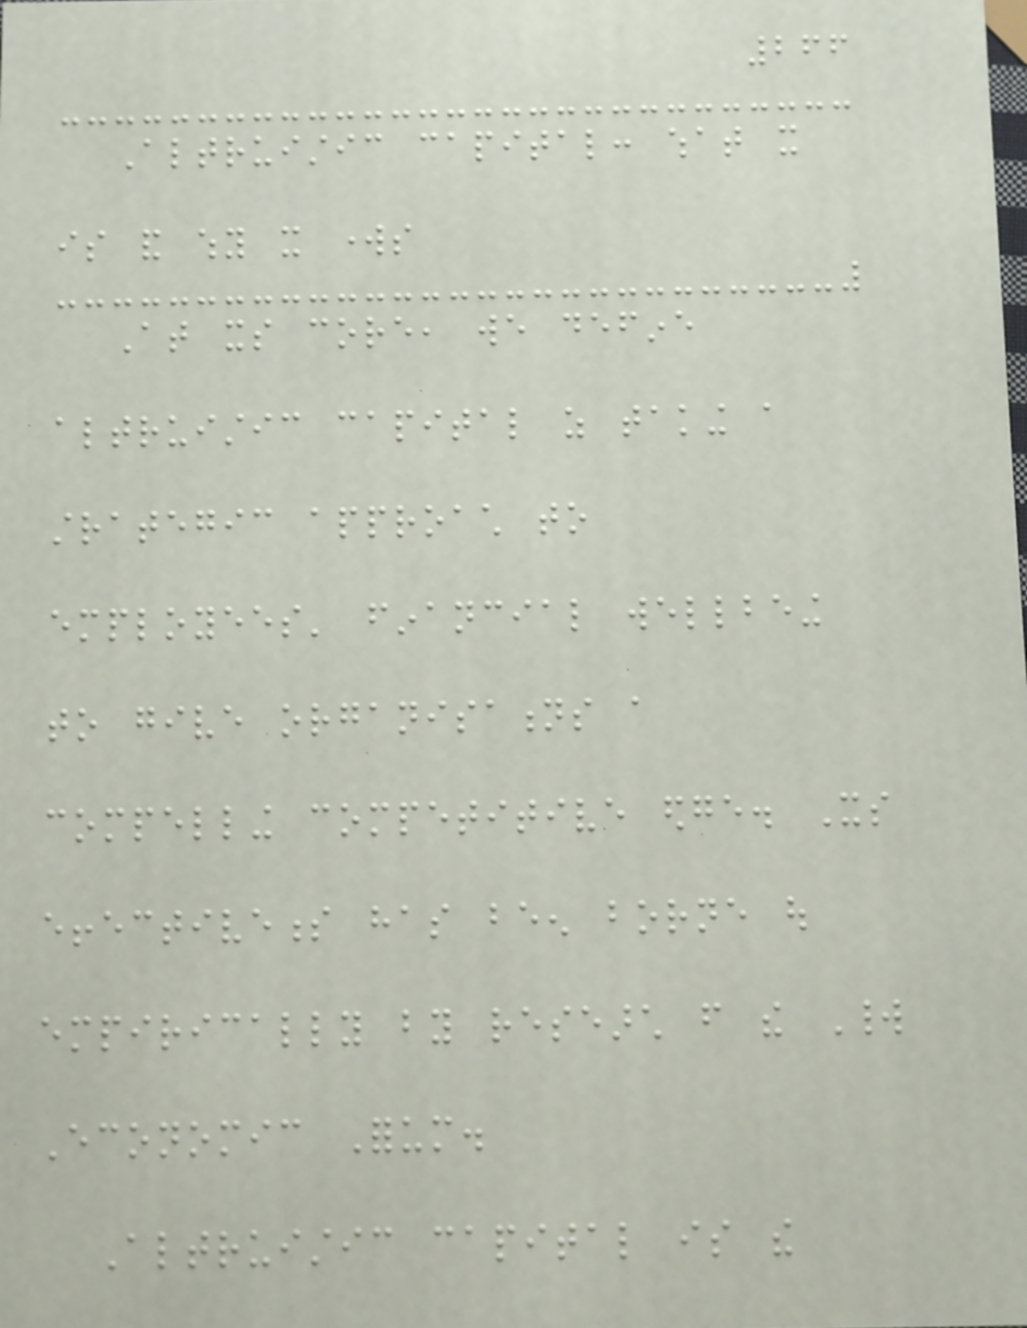266
Altruistic capital: what it
is and why it works
At its core, we define
altruistic capital as taking a
strategic approach to
employees' financial wellbeing
to give organisations a
compelling competitive edge. Its
effectiveness has been borne out
empirically by research from the World
Economic Forum.
Altruistic capital is the
